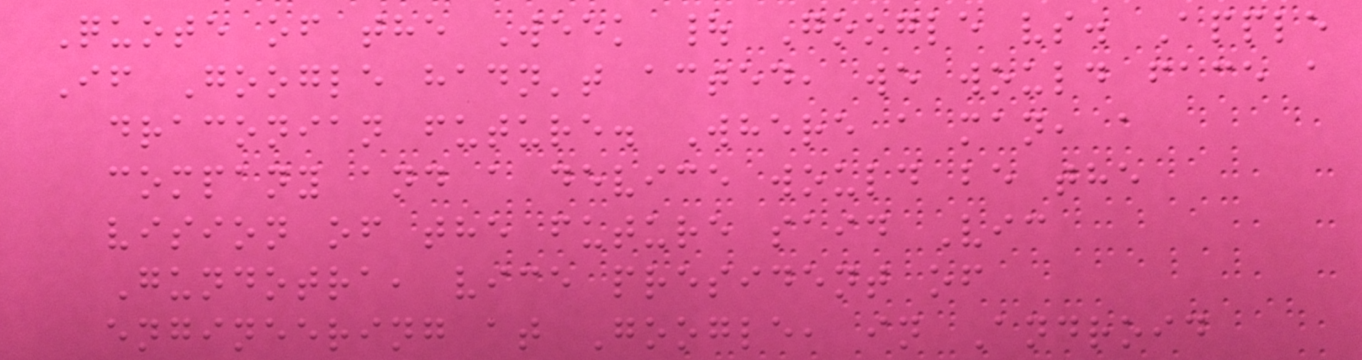Quote of the Week | Google vs. Apple
If Google hadn't acted, we would face a
draconian future. Where a man, a
company and a device would be the
vision of the future said Vic
Gundotra, vice president of
engineering at Google, in Android
